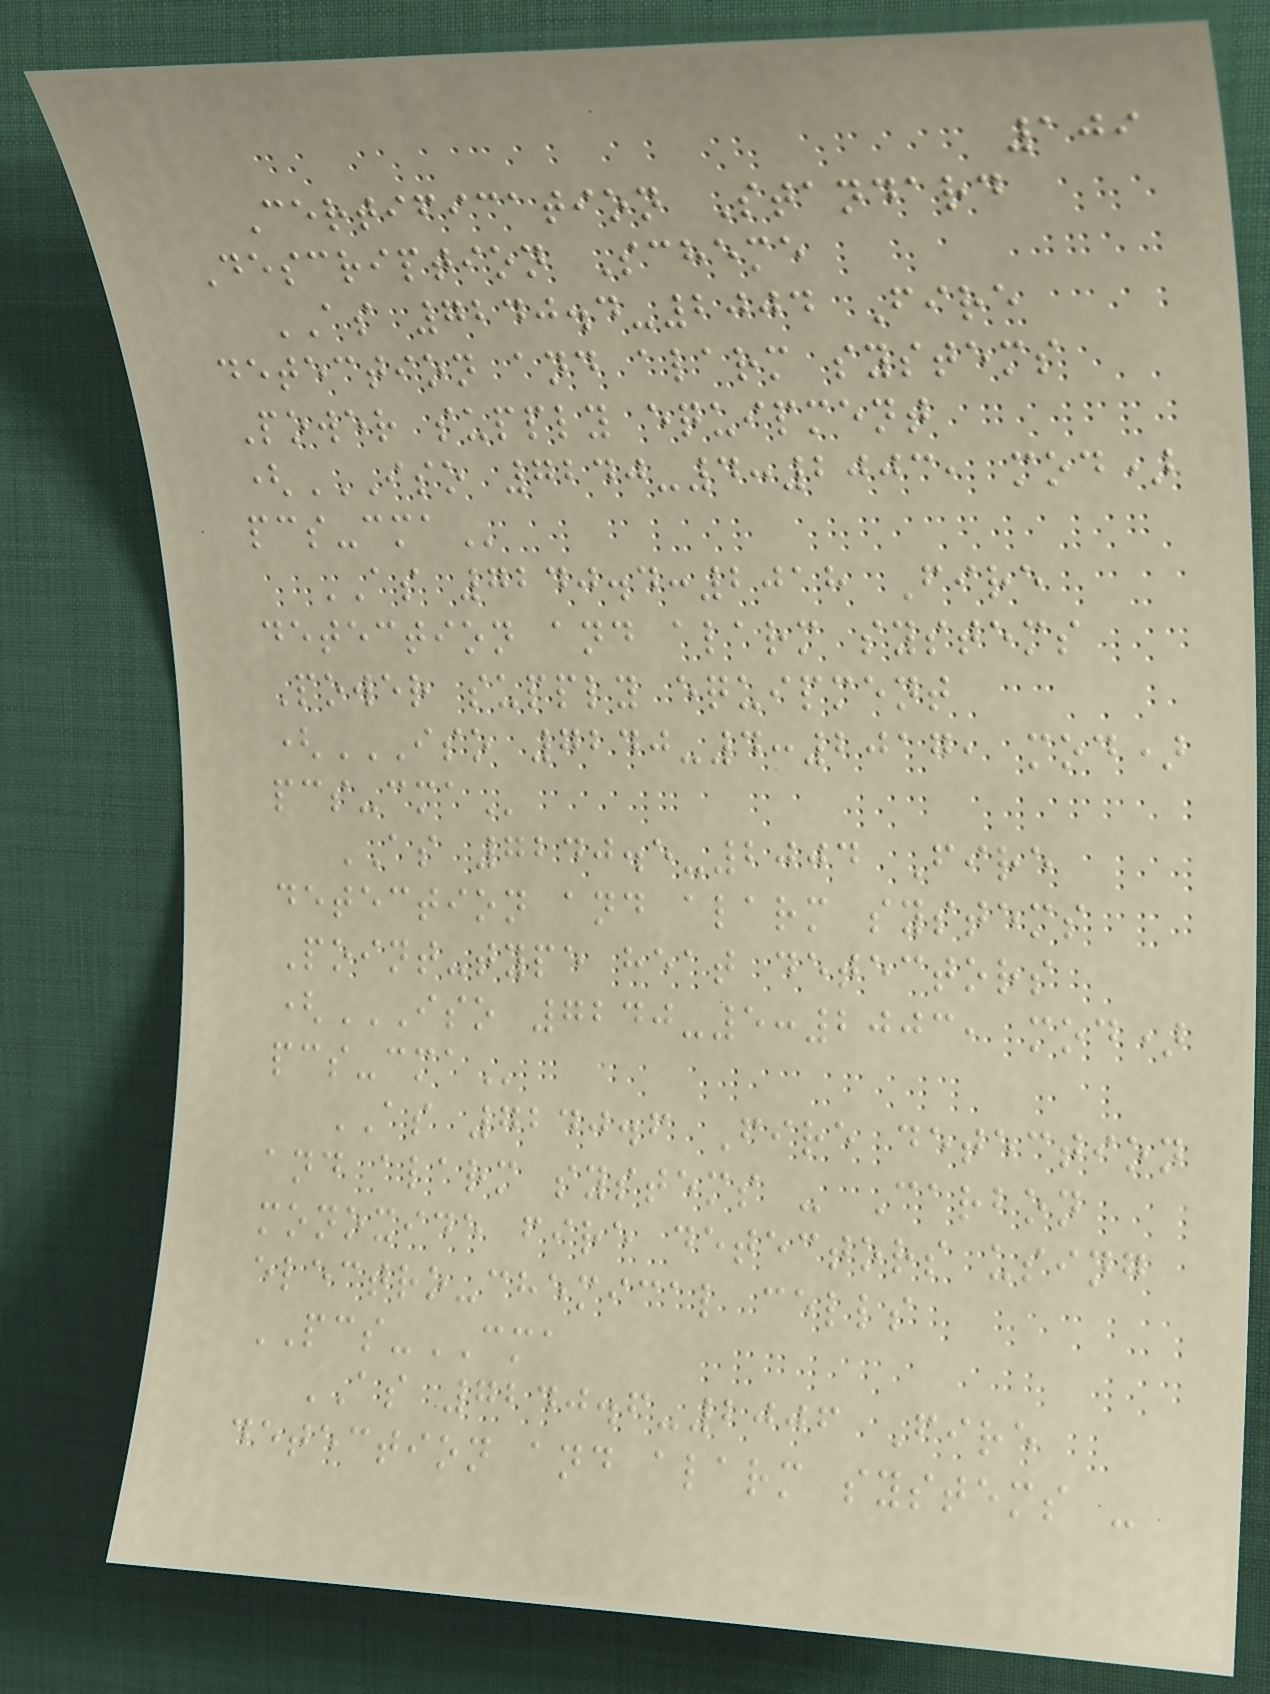109
Certification Standard
Description Scheme
AS 7240.4-2004 Fire
detection and alarm systems
Power supply equipment
(ISO 7240-4:2003, MOD)
PCS-CMA
AS 7240.4:2018 Fire
detection and alarm systems
Power supply equipment
(ISO 7240-4:2017, MOD)
PCS-CMA
AS 7240.5-2004 Fire
detection and alarm systems
Point-type heat detectors
(ISO 7240-5:2003, MOD)
PCS-CMA
AS 7240.6 Fire detection
and alarm systems - Carbon
monoxide fire detectors using
electro-chemical cells
PCS-CMA
AS 7240.6-2006 Fire
detection and alarm systems -
